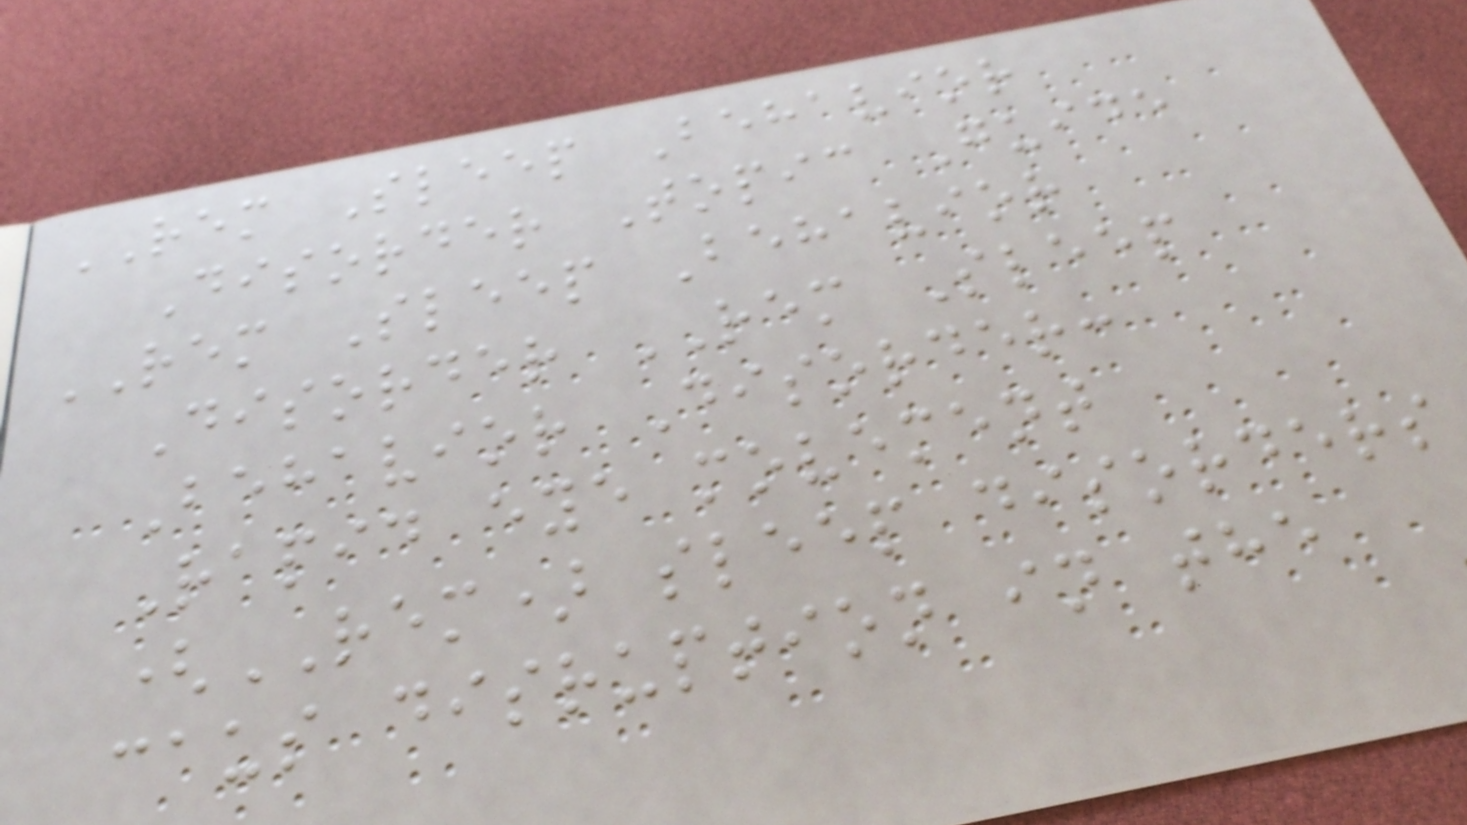REM Sleep Behavior
Disorder Topic Guide
REM Sleep Behavior
Disorder REM Sleep
Behavior Disorder:
Rapid eye movement
(REM) sleep disorders
caus disruption in the
